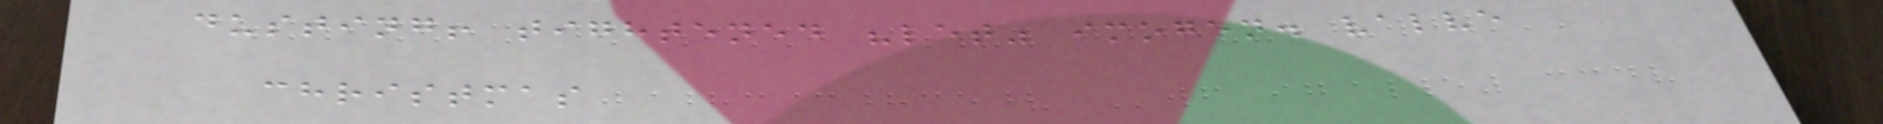dusting! tightened "let" imogen. valve
christmas
